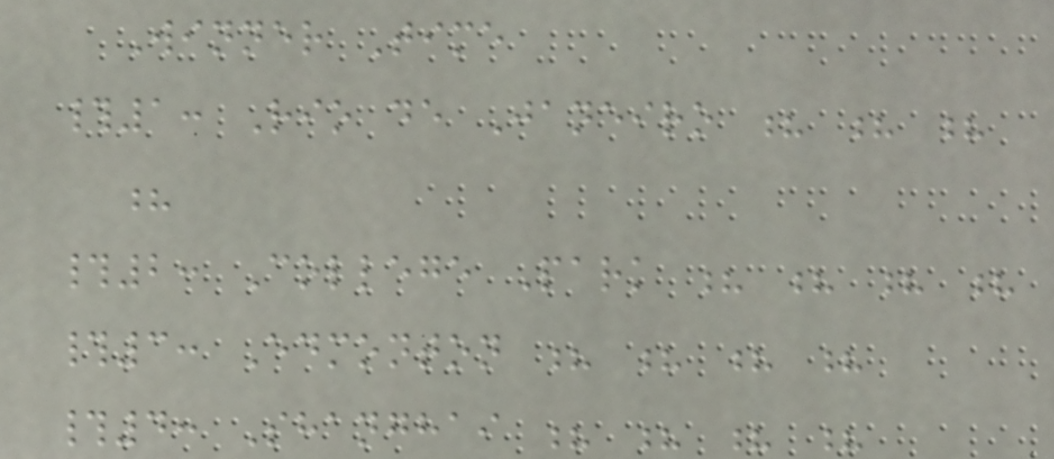Winner Time
#1: Rio de Janeiro ? ? ?
?
#2: College Park ? ? ? ?
#3: Edmonton ? ? ? ?
#4: Shanghai ? ? ? ?
